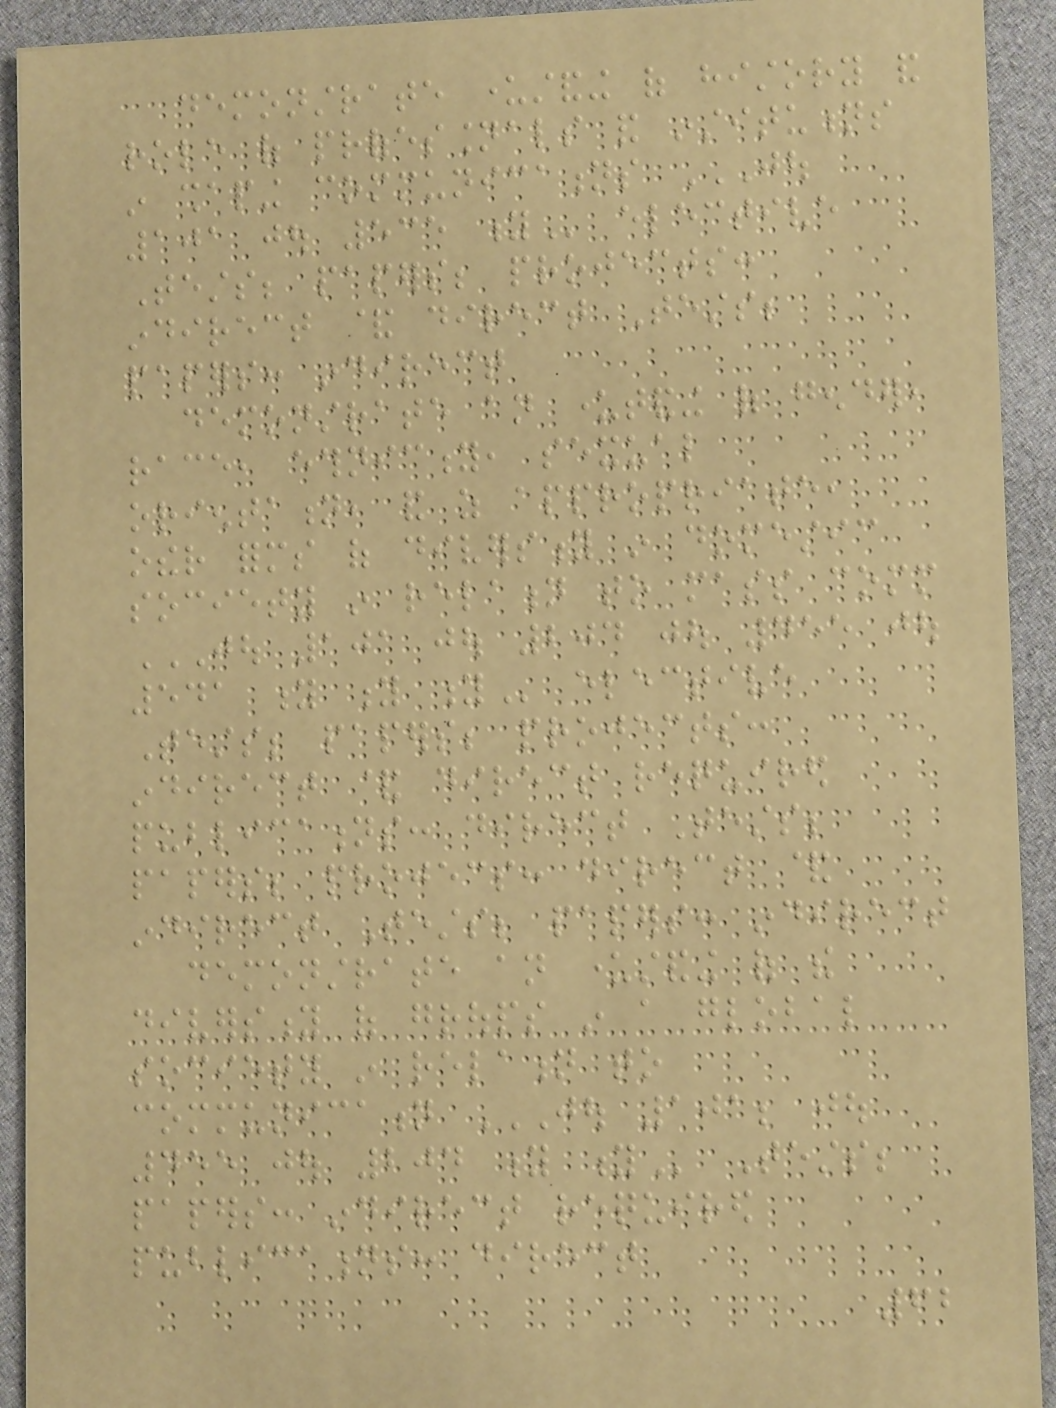demonstrate understanding of history and
role of professionals and institutions
in shaping communications JOU
101 JOU 535 Y elective
Tests; papers; projects:
indirect & direct Tests;
papers: indirect
demonstrate an undertanding of gender,
race, ethnicity, sexual
orientation, and as appropriate,
other forms of diversity in domestic
society in relation to mass comm
JOU 101 JOU 204 JOU 455 JOU
541 Y Y Y elective
Tests; papers; projects:
indirect & direct required
publications: direct Tests;
papers; projecs: direct &
indirect Tests; papers: indirect
demonstrate an understanding of the
diversity of groups in a global
society in relation to
communication JOU 101; JOU
455 JOU 204 Y Y Tests;
papers: indirect required
publications: direct
62
